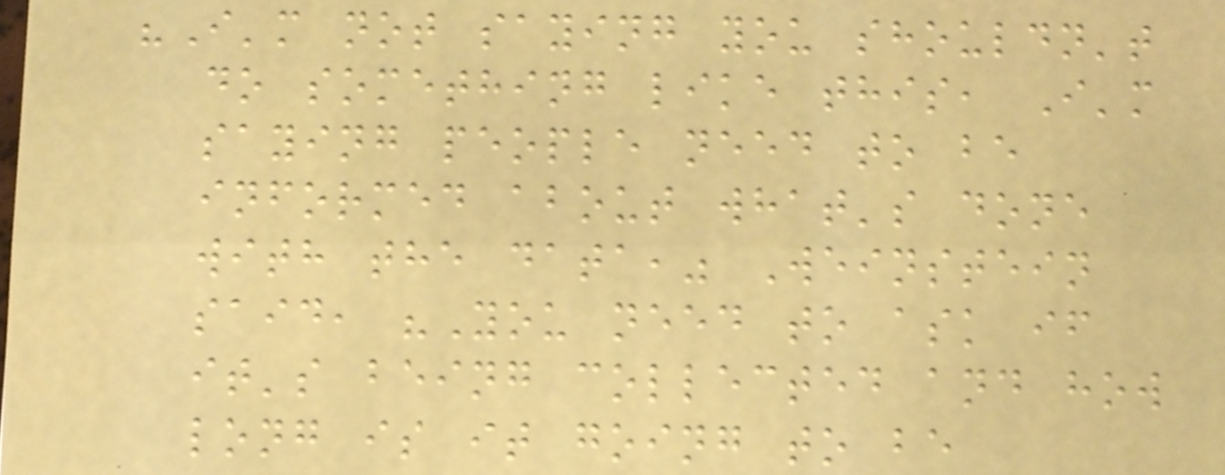"I'm not saying you shouldn't
do something like this, I'm
saying people need to be
informed about what's done
with the data," Weinstein
said, "You need to ask if
it's being collected and how
long is it going to be
